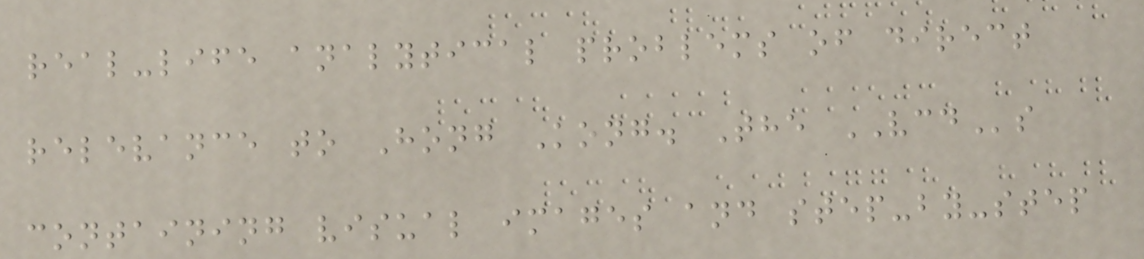real-life analytical problems of direct
relevance to Hong Kong. The VCDs
containing visual images and step-by-step
